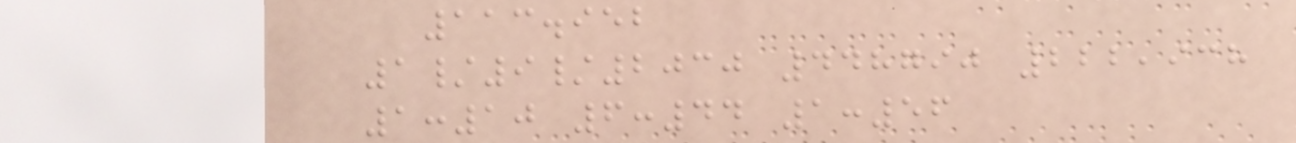113.952
1/9/2030 448790 222,938
1:10 6:44 1:56
